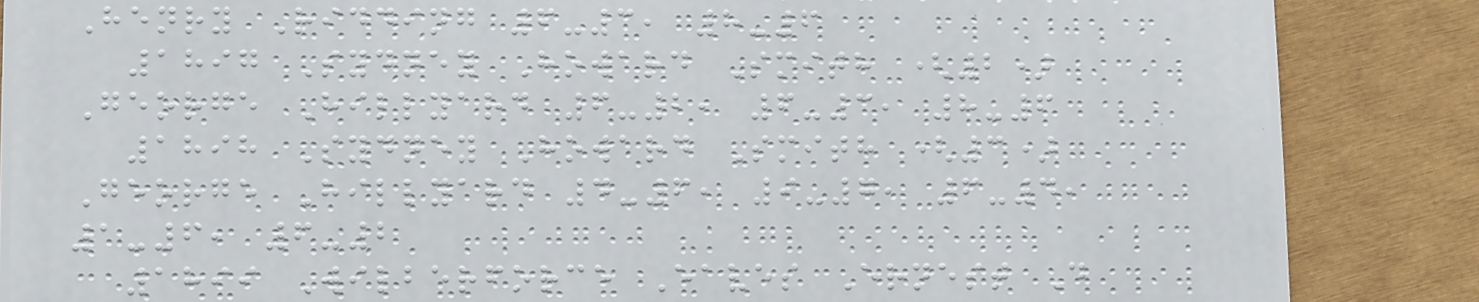Henry Ridding 6-3, 8-6
1897 Sydney Howard Smith (2)
George Hillyard 6-2, 6-3, 8-6
1898 Sydney Howard Smith (3)
George Hillyard 4-6, 9-7, 6-4,
1-6, 6-2
1899 Wilberforce Eaves Ernest D
